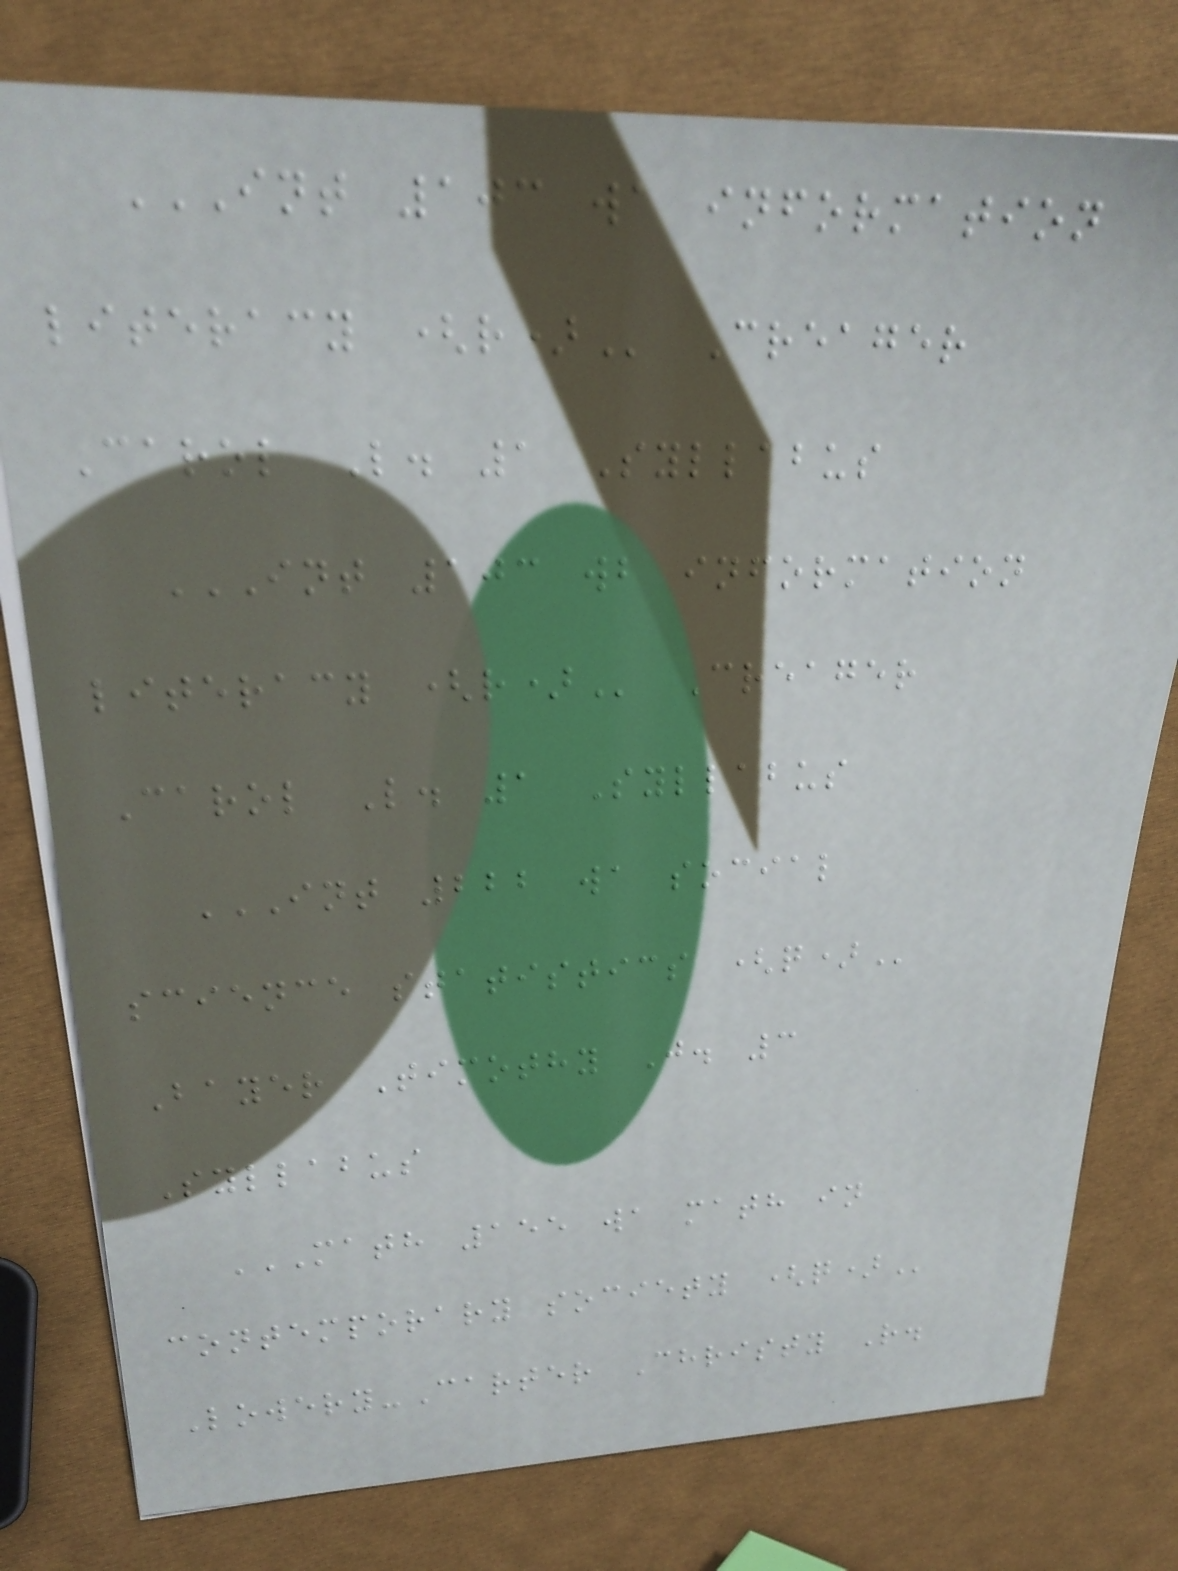INT 103 WA INFORMATION
LITERACY (R) Creager
Carol L. 1 Syllabus
INT 103 WB INFORMATION
LITERACY (R) Creager
Carol L. 1 Syllabus
INT 222 WA SOCIAL
SCIENCE STATISTICS (Q)
Bayer Timothy J. 3
Syllabus
MATH 155 WA MATH IN
CONTEMPORARY SOCIETY (Q)
Lowery-Carter Christy R.
